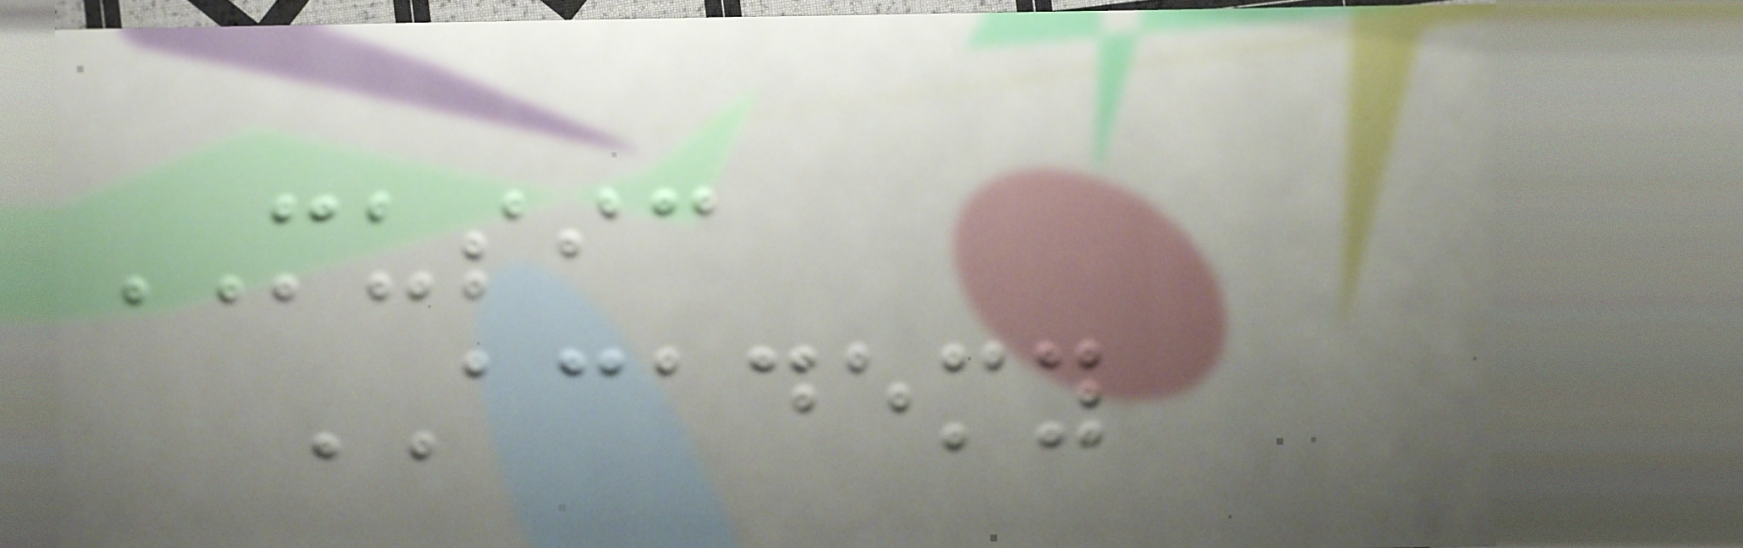MUSIC
ACADEMY
